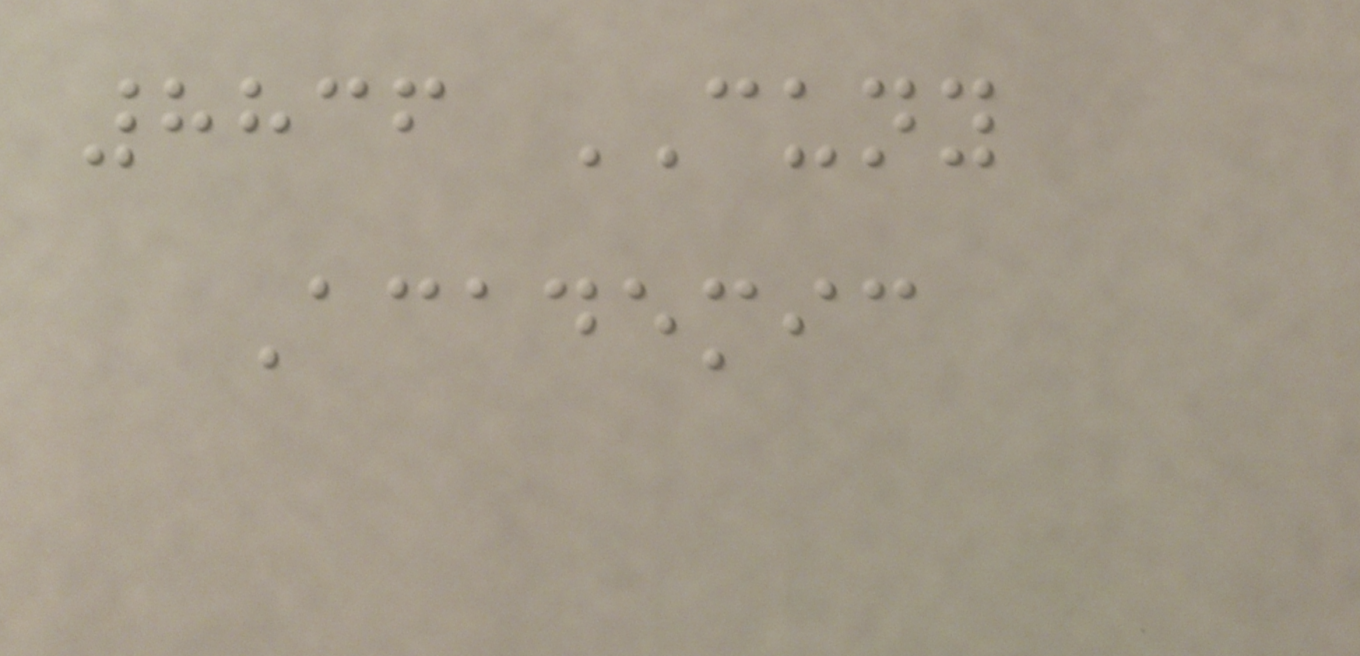8836 CUNY
Academic
